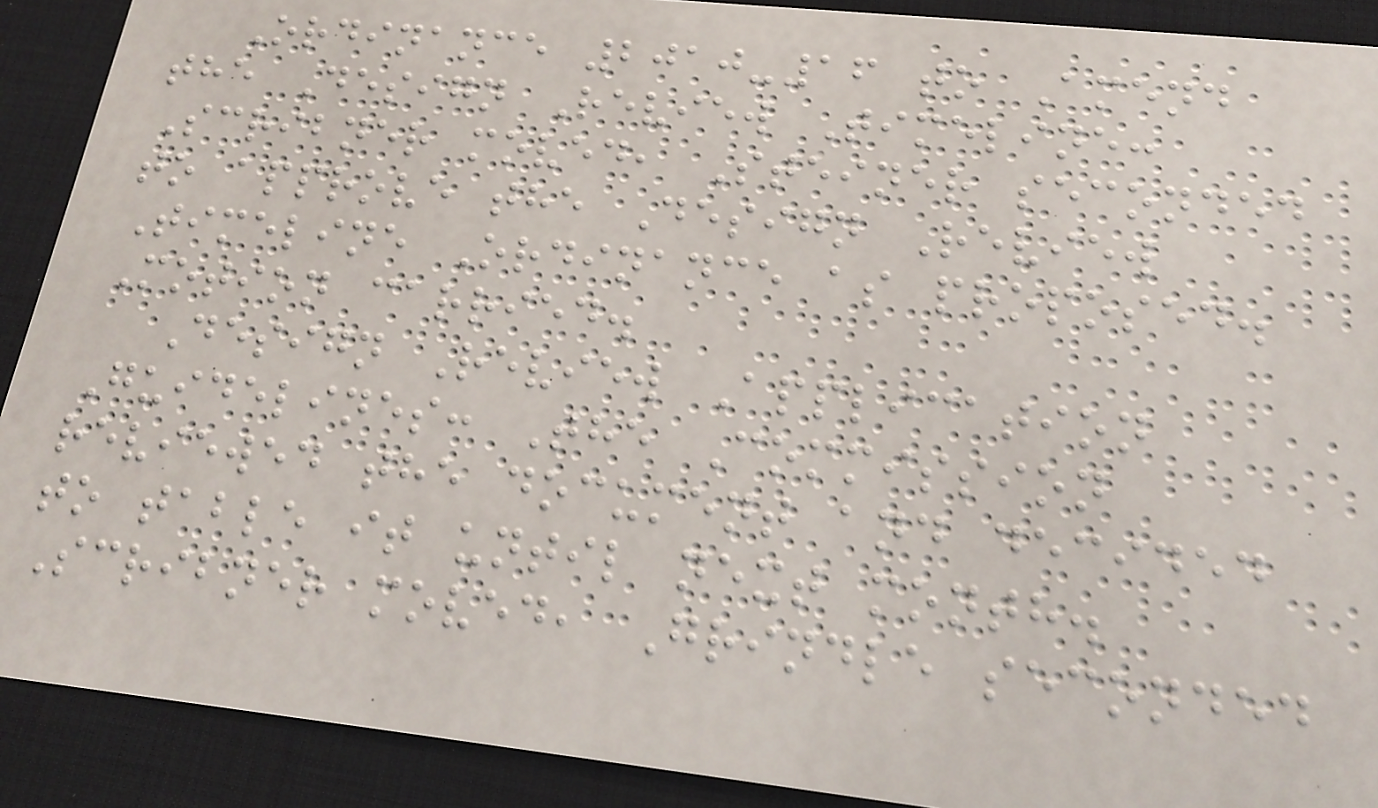Ordinance 2010-16 to Amend
the Design Review Timeline:
Scribner moved, Steiner seconded
to approve the Design Review
Timeline Ordinance as proposed.
Motion carried.
Design Review Application
Guidelines: The Commission
reviewed the document and decided
to table it until next month.
Scribner moved, Grindle seconded
